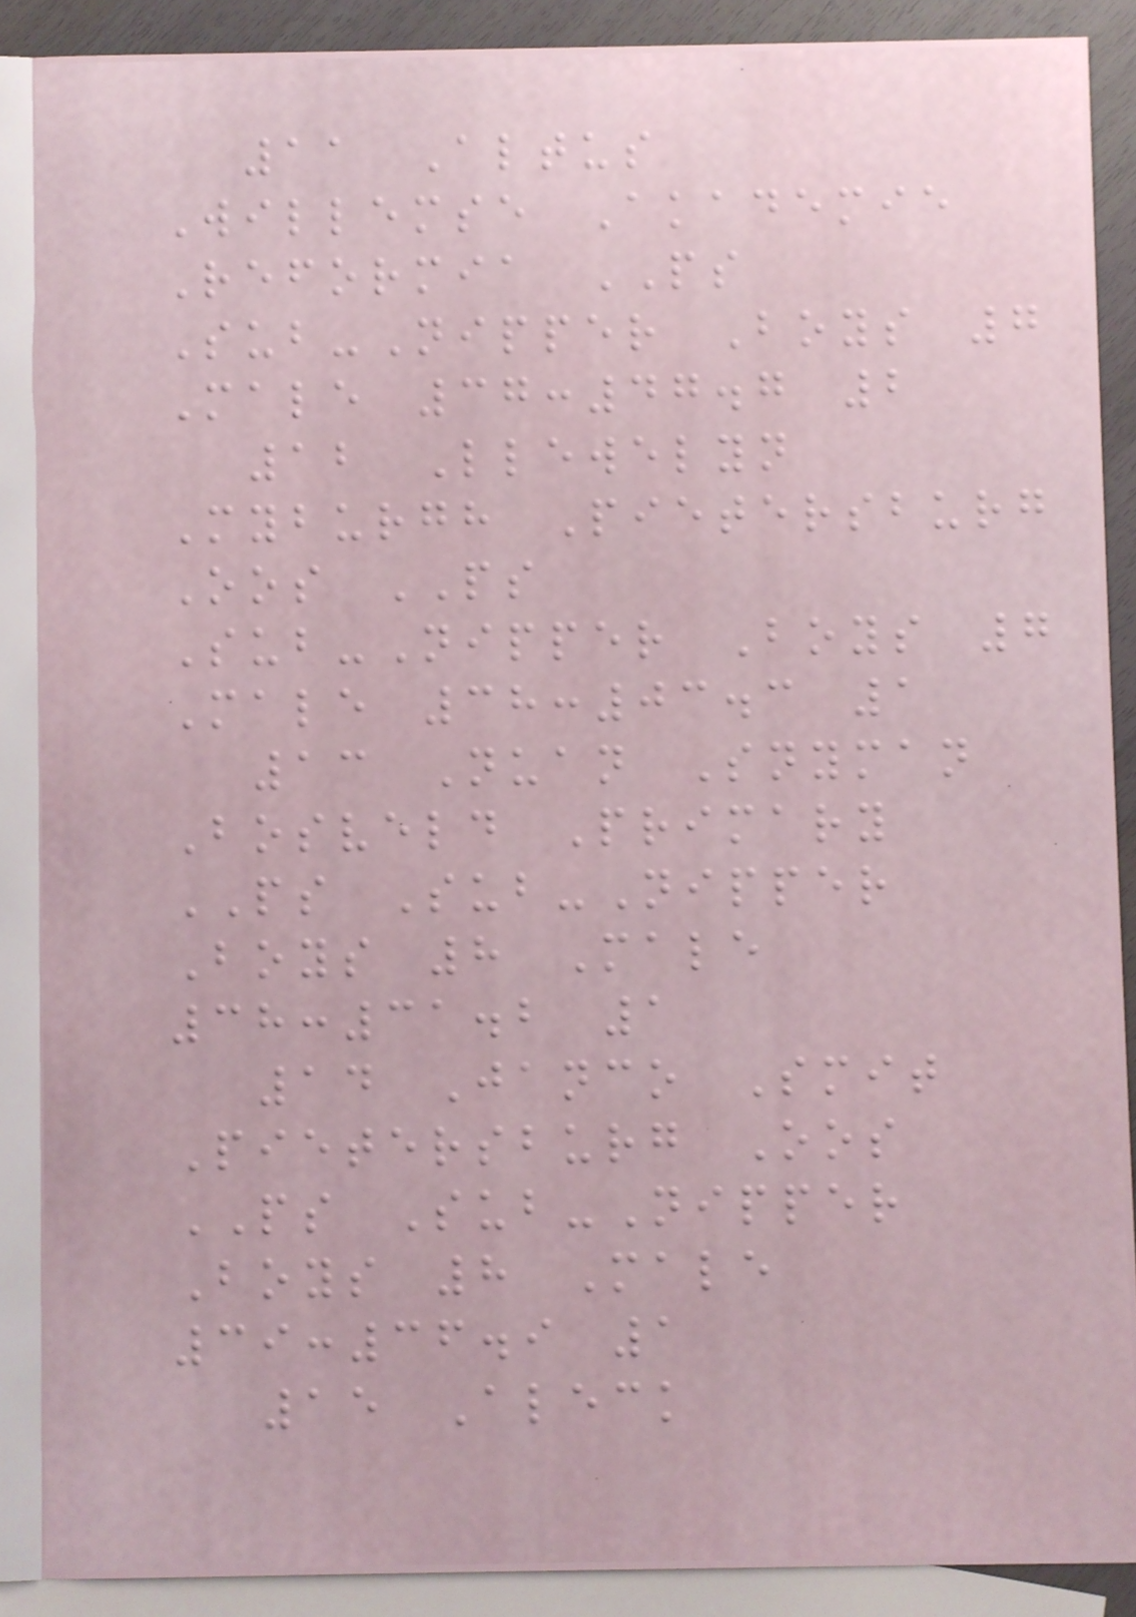11 Altus
Willemse Akademie
Reformia PS
Sub-Nipper Boys 7
Male 37:47.7 2
12 Llewelyn
Myburgh Pietersburg
Oos PS
Sub-Nipper Boys 7
Male 38:03.3 1
13 Nuan Snyman
Bosveld Primary
PS Sub-Nipper
Boys 8 Male
38:31.2 1
14 Janco Smit
Pietersburg Oos
PS Sub-Nipper
Boys 8 Male
39:36.9 1
15 Aleck
